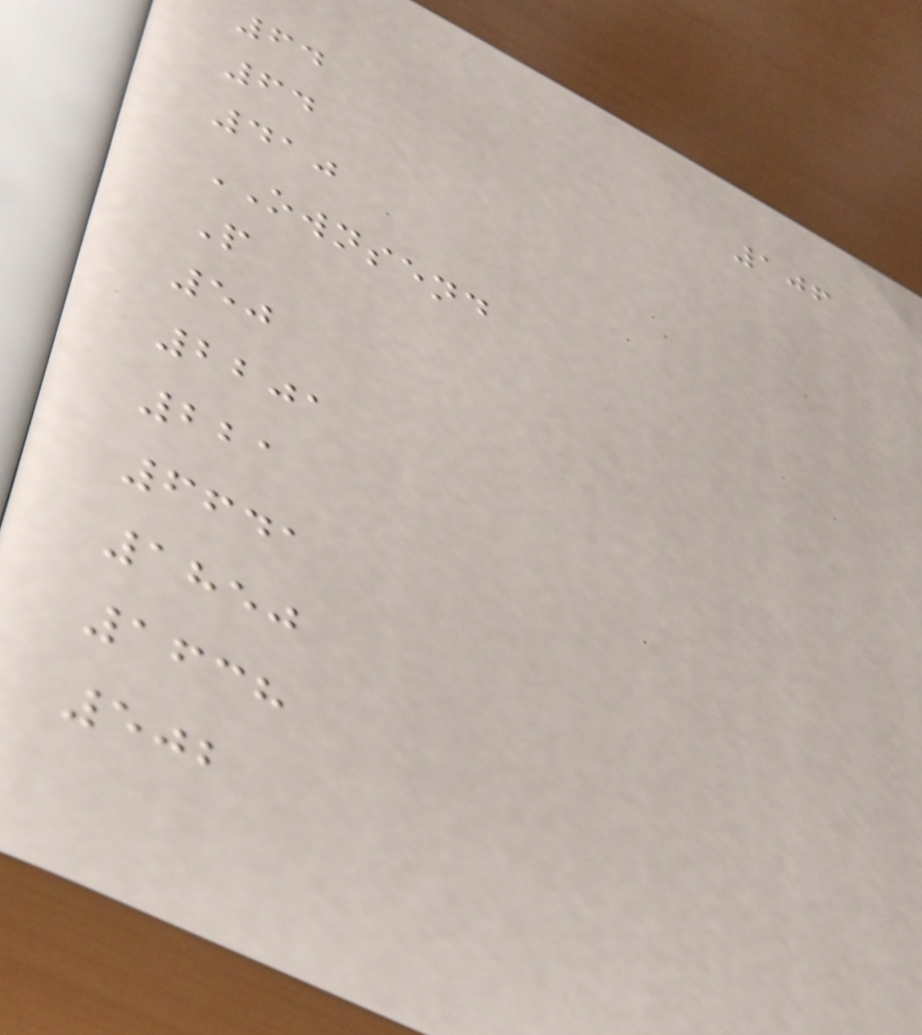106
64
64
410
OWNSEND
P
50
2201
221
6641
1850
1638
502
